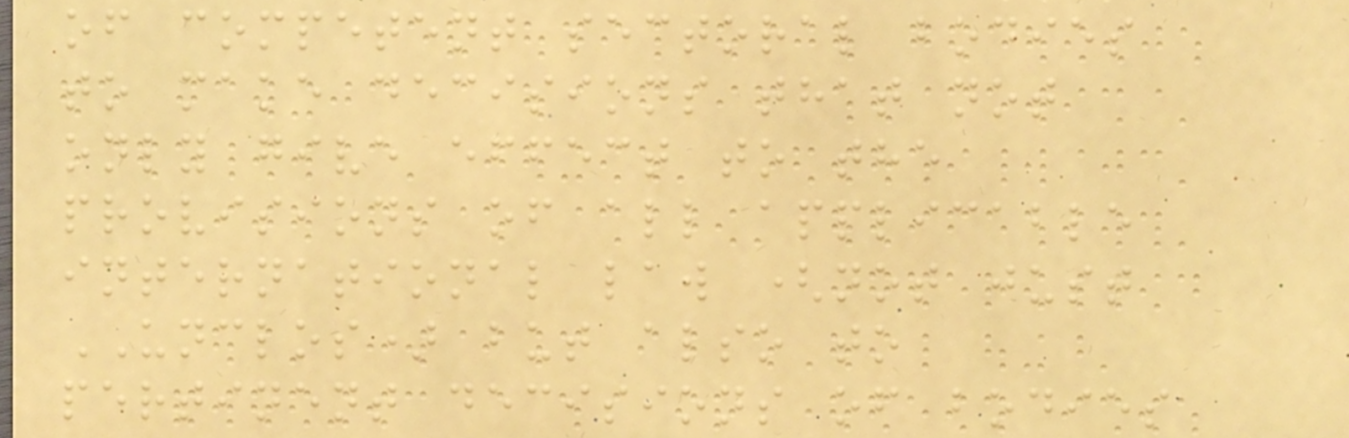of competent sectoral bodies
to make decisions that not
only give effect to the
provisions of all applicable
international law (not just
UNCLOS) but also to
pertinent decisions of bodies
